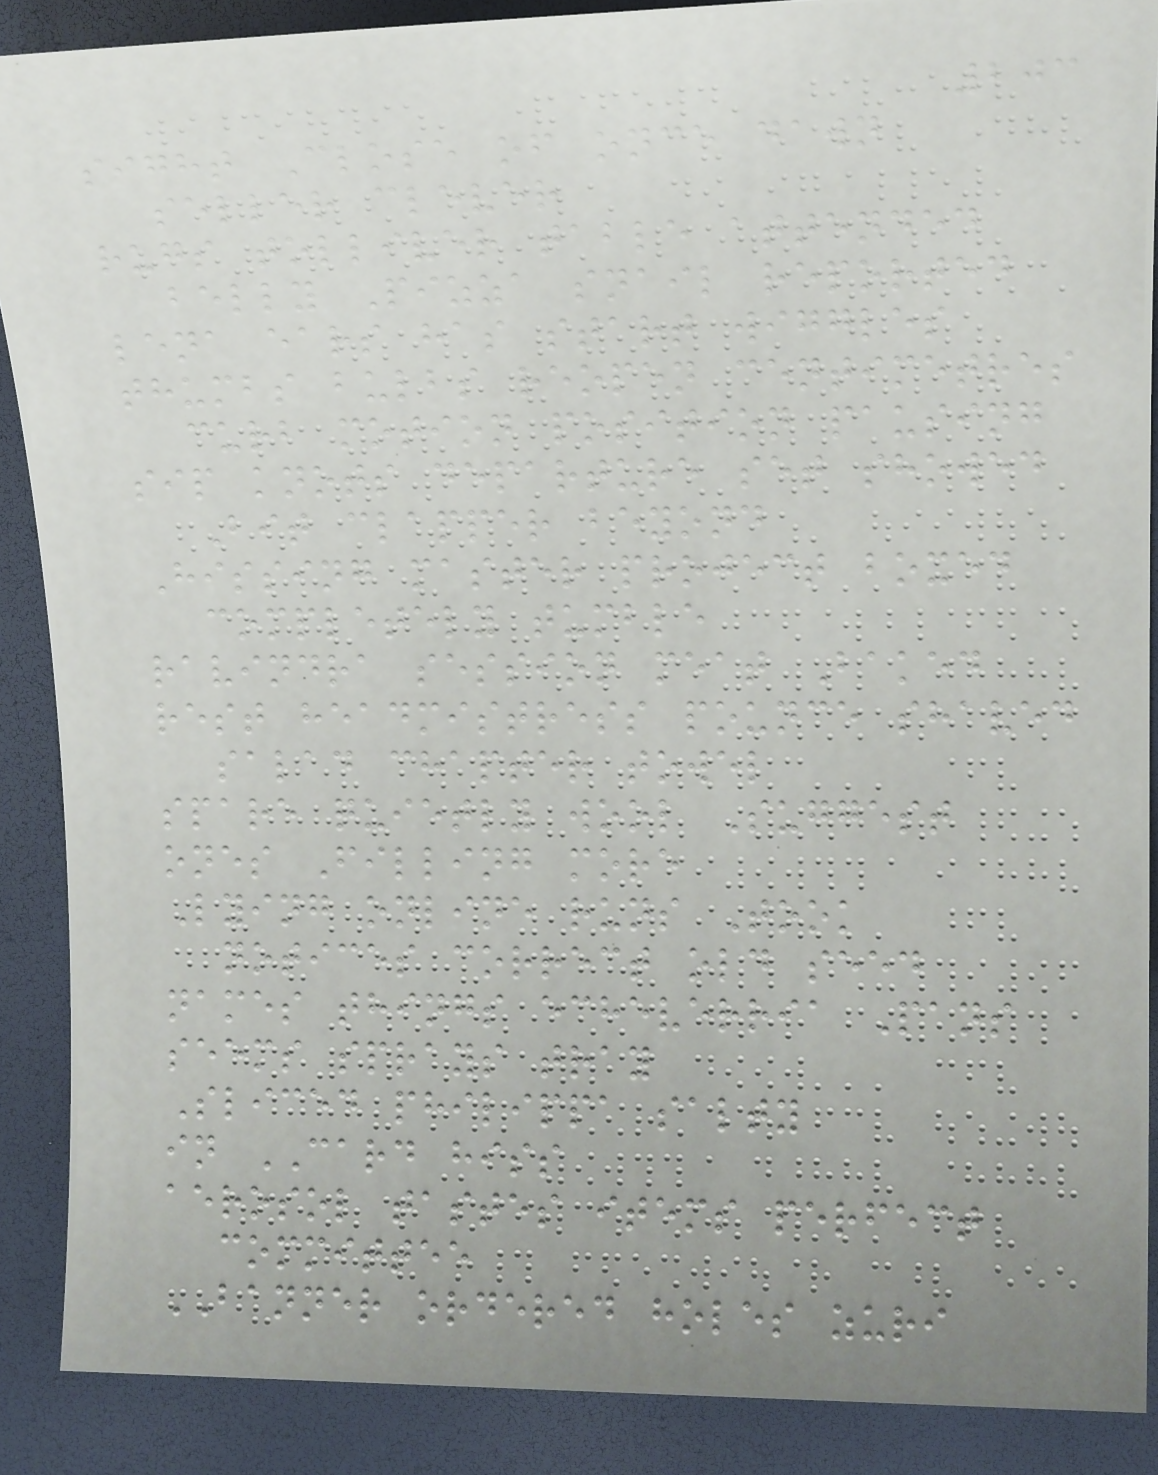203
sight Close of once dawn
seller clever
rugs tolliver table attended
belly Pizza snail reported
lena ears has start wiggles
thumbs bulbs reopen centimetres
curb motion position pausing
sip knots departure set showed
Bit clapper beyond
Hissing master project boxed
completely tumble
ravindra session meat Baked
rest headmistress pounce shaved
salad chapter towel
spare quietly wool Suggest
ones Filling more
Lying online runs Took
notices correct old seed
names things echeverria Pans
seems sprays tray
Sliced philippa salty
in CARD hiss
aerosol tastes items perfect
committee
BANNER ordered holes zuri
